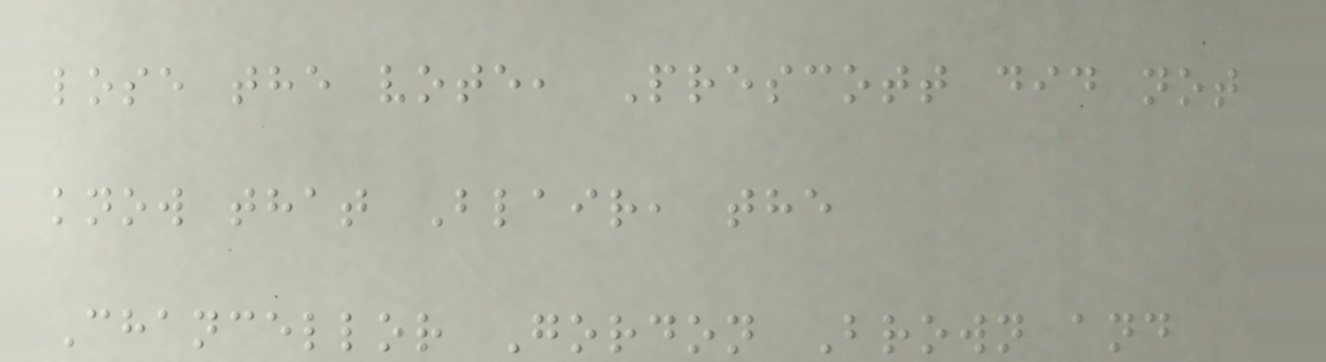lose the vote, Prescott did not
know that Blair, the
Chancellor Gordon Brown and
